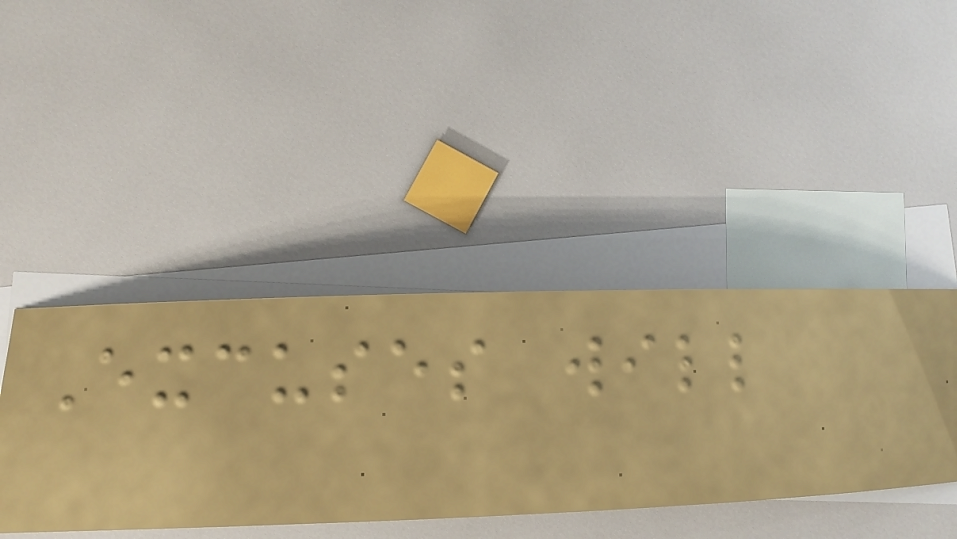Excuses will
